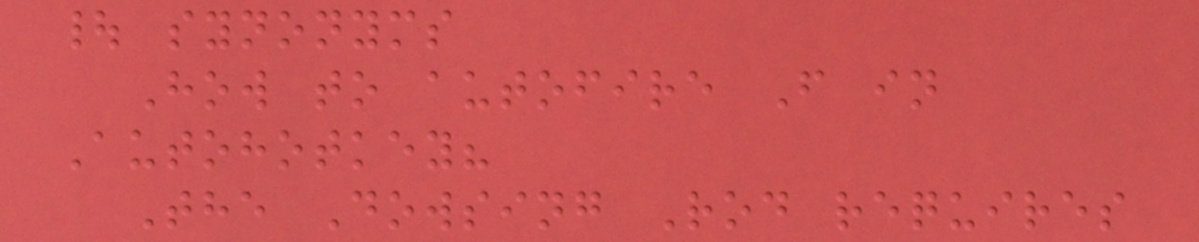| synonyms
How to autofire F in
Autohotkey?
The Dowsing Rod requires
